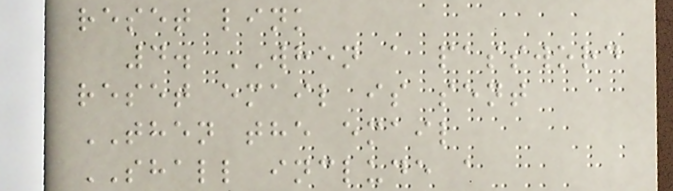reset link
4. WHEN a password
reset email is sent
THEN the email
SHALL include a
